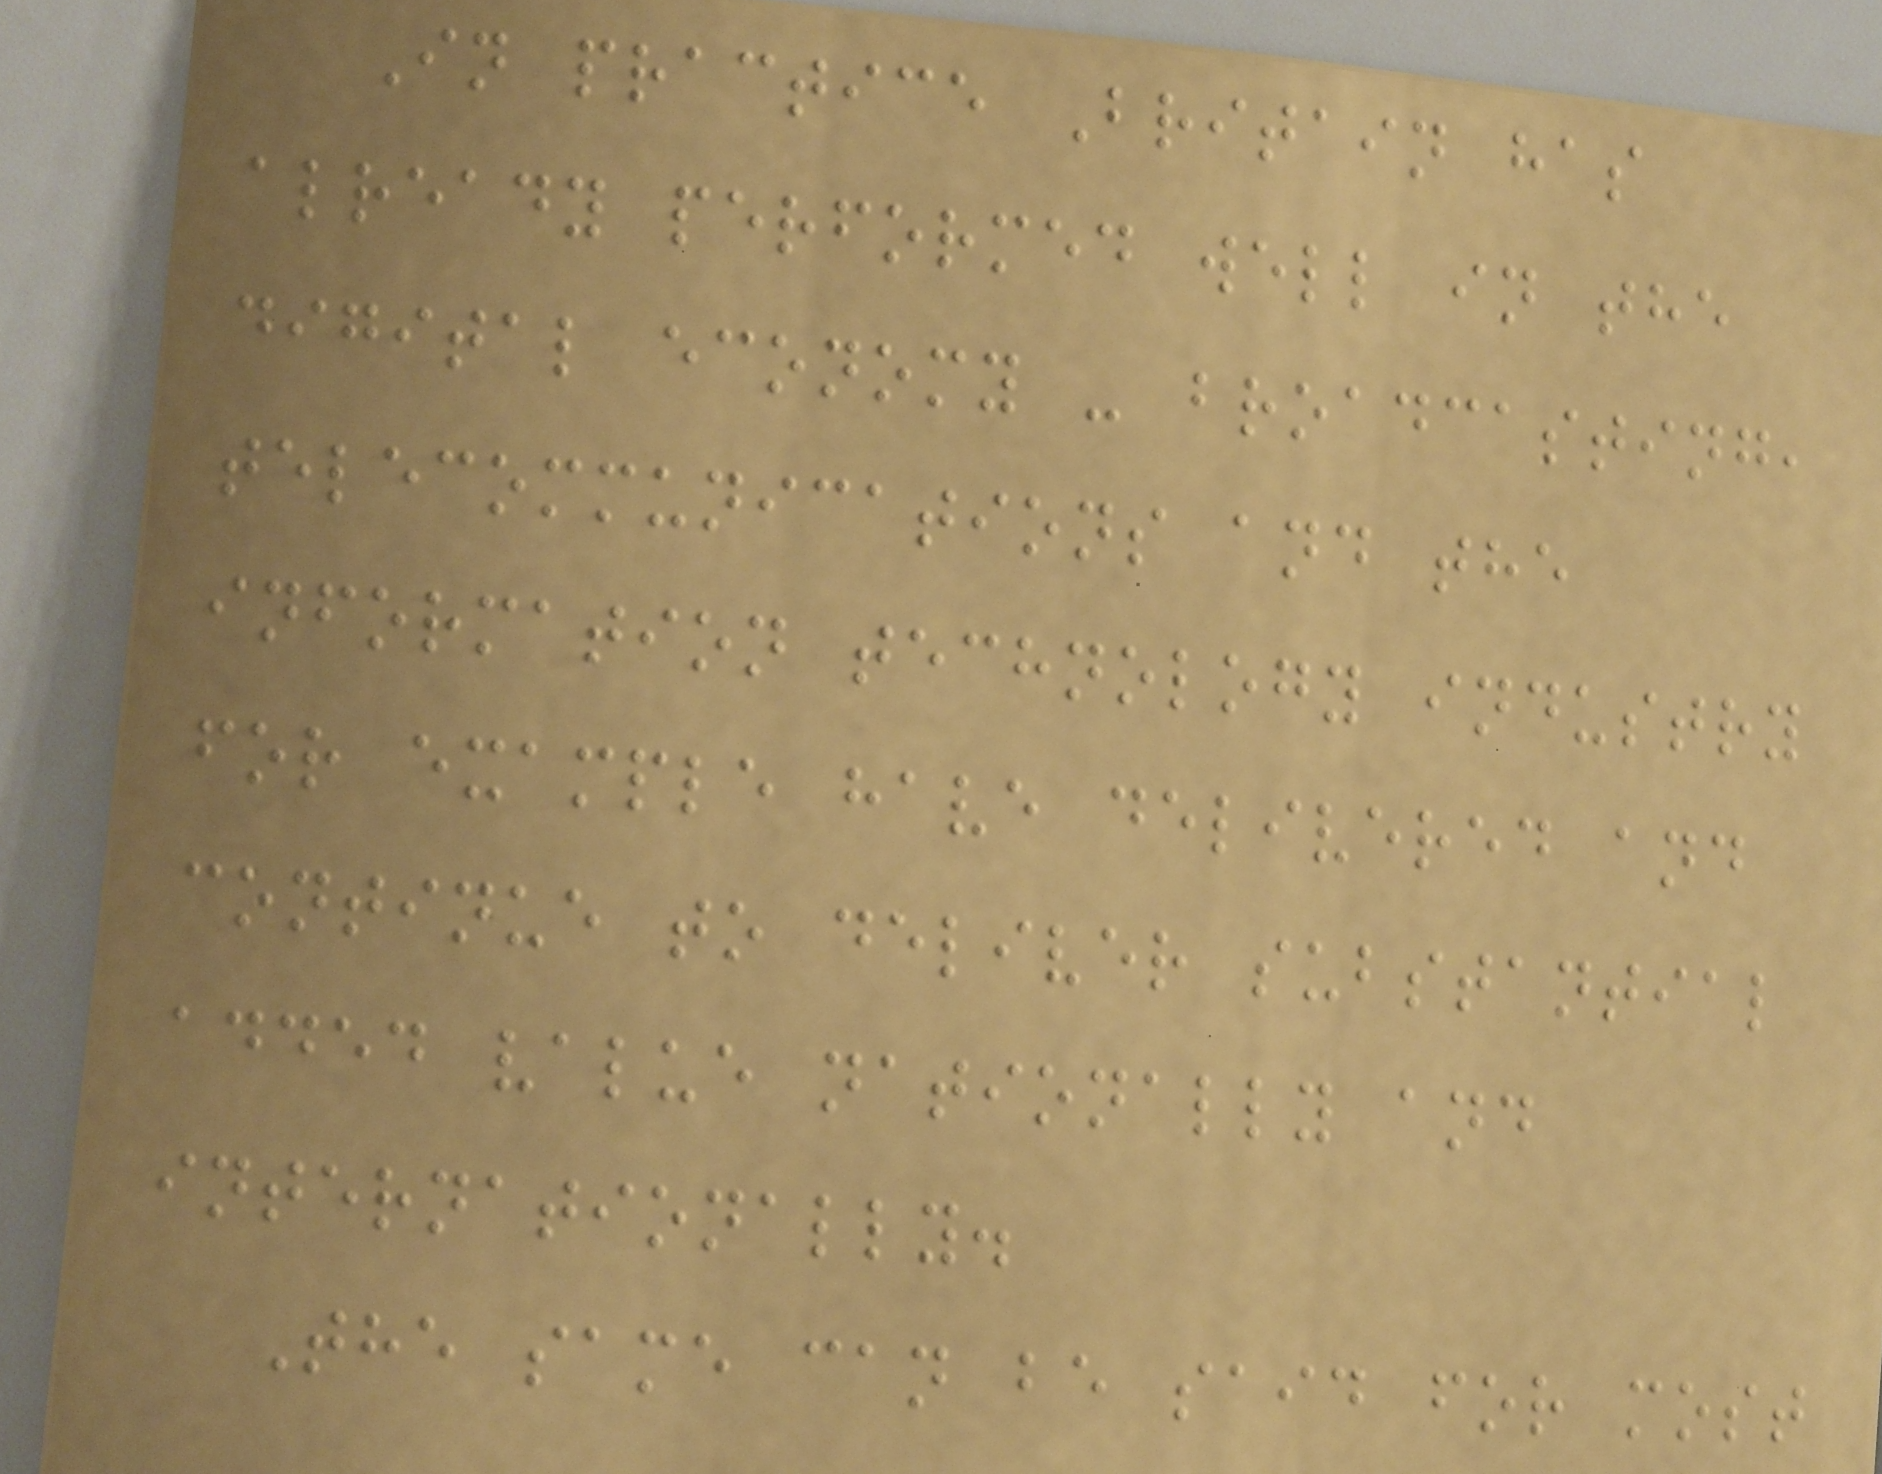In practice Britain has
already performed well in the
digital economy - broadcasting,
telecommunications and the
information technology industry
for example have delivered and
continue to deliver substantial
added value nationally and
internationally.
The same can be said for most
